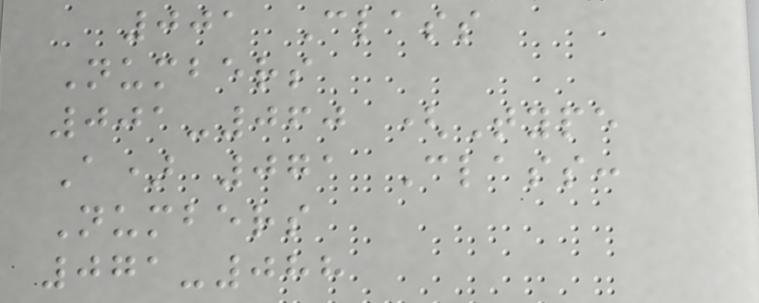001 Class
Numbers
001-060 (Type
A) 071 Class:
Numbers
071-088
